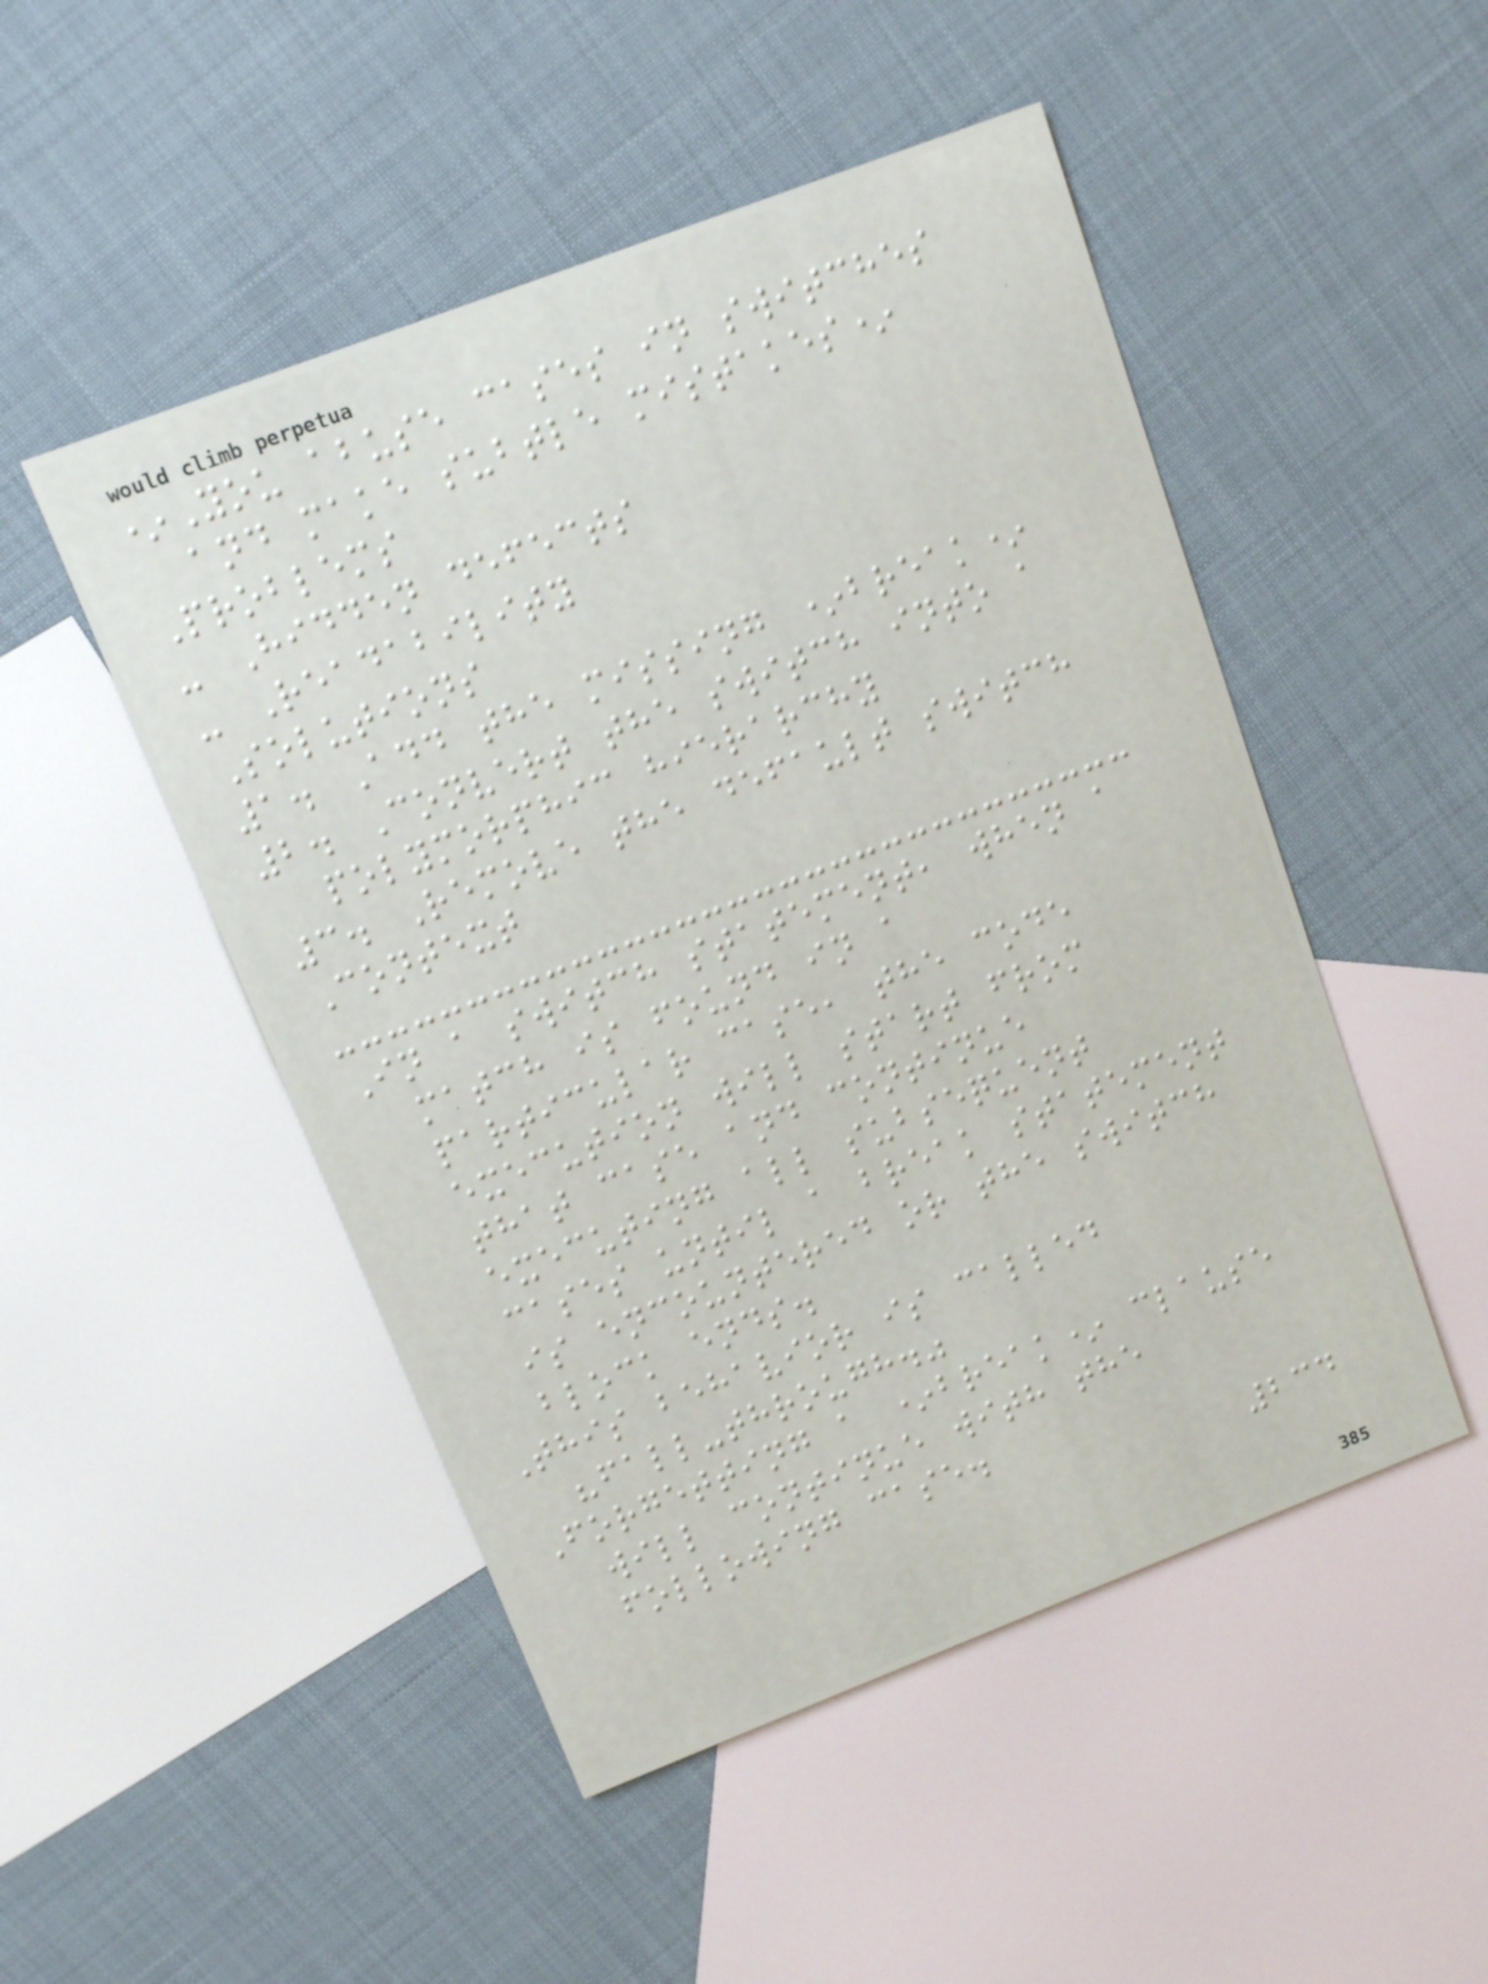*You abuse cases in switches
and make subtle mistakes*
Problems
- Hidden defects
- Readability
Solutions
1. Add the missing *break*
2. Convert the switch into a
polymorphic hierarchy
3. Remove the default switch
Context
In a switch statement, when a
match is found in a
particular case, the code
execution will start from
that case and continue
executing all subsequent
cases until a break statement
is encountered or the switch
block ends.
This behavior is called
"fall-through."
Forgetting a *break* clause
will continue with the
following case.
234
